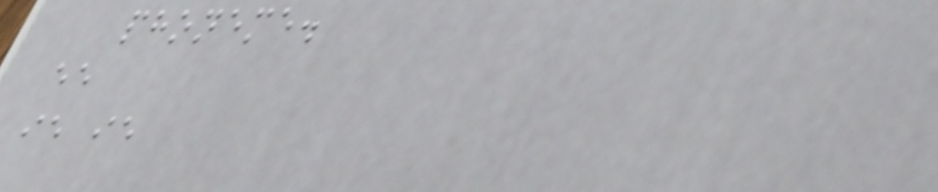phoneme.
ee
ie ie
